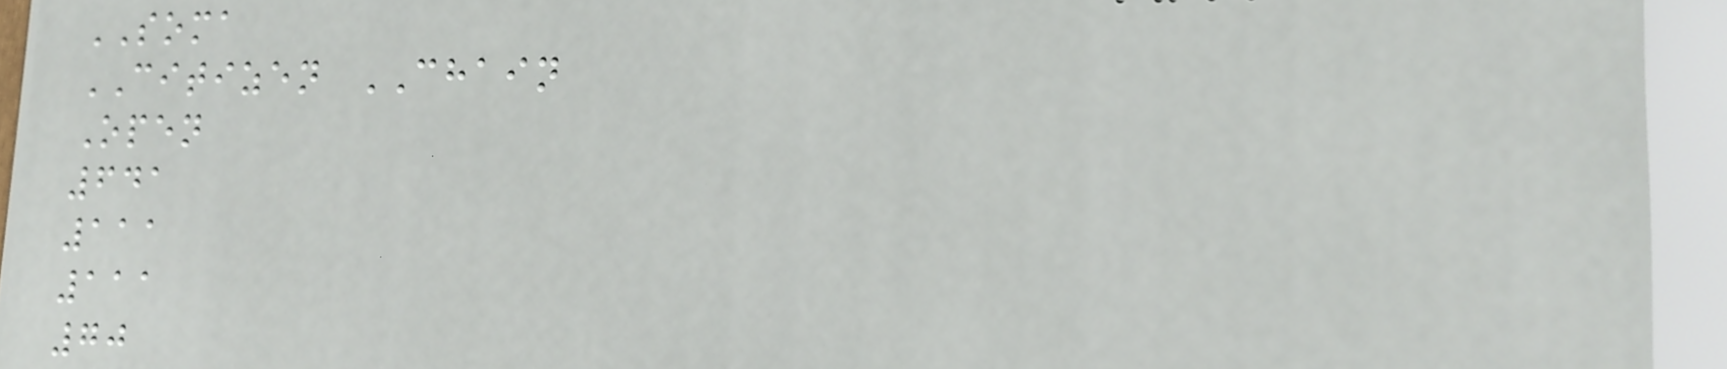SOMA
CITIZEN CHAIN
Open
641
111
111
70
